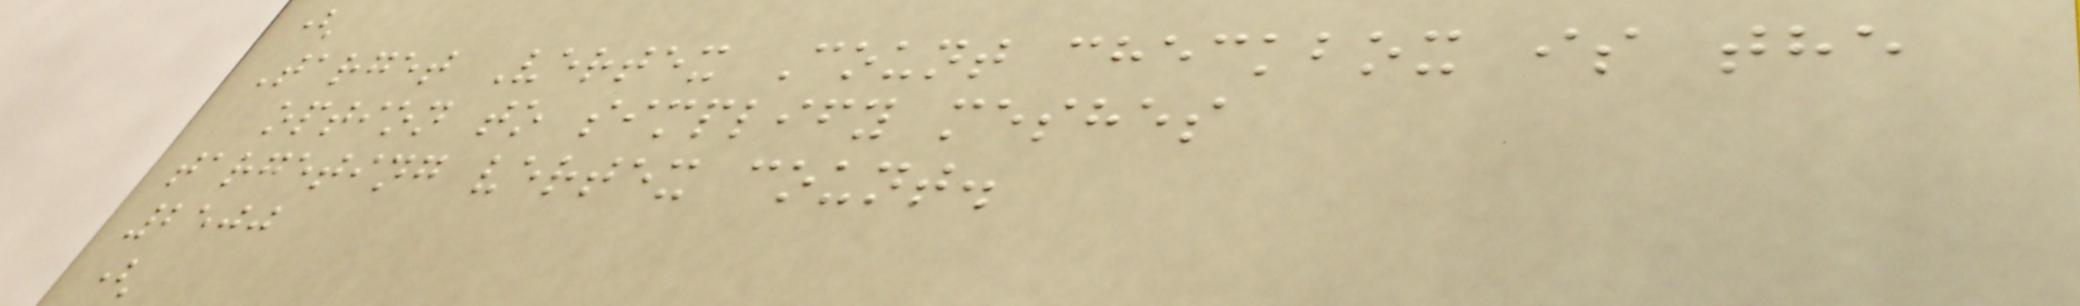(
Target Vertex Count checkbox is the
option to simplify meshes
targeting vertex count.
2500
(
